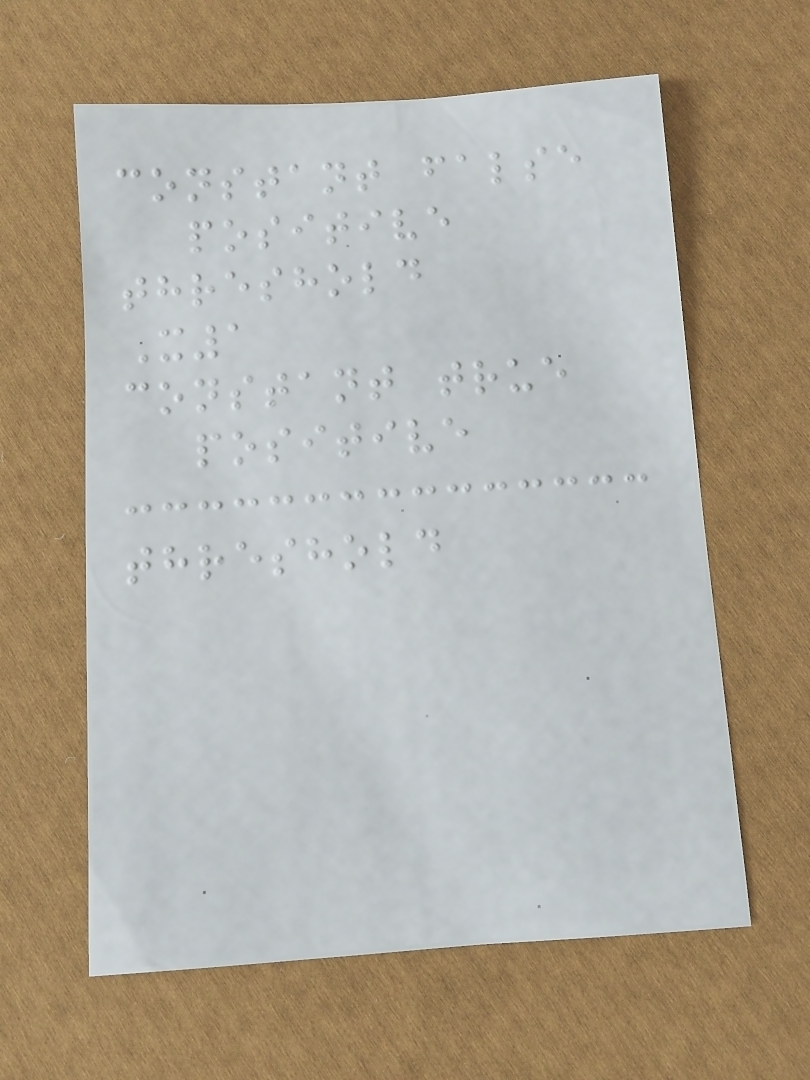constant false
positive
threshold
X1
constant true
positive
threshold
